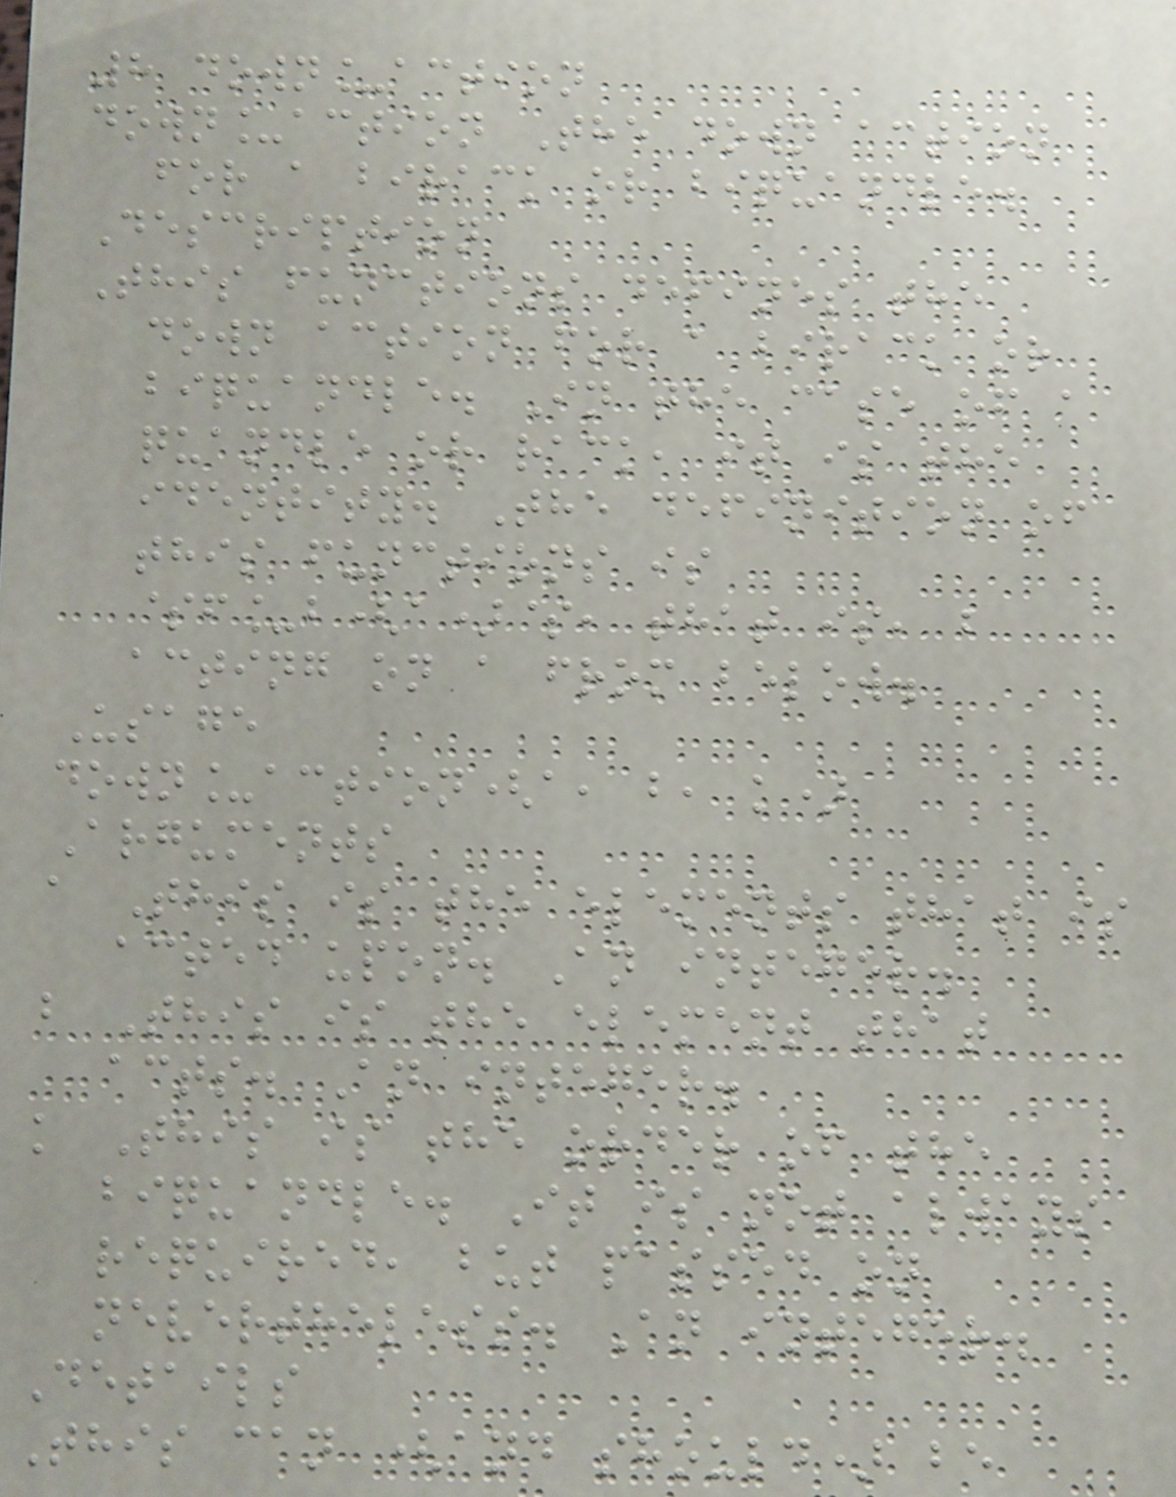8 down_action
down_action The down action
for a birack or biquandle.
Description
This functions defines the
down action for a birack or
biquandle. In the case of a
quandle or rack, it is the
identity. The definition of
this functions is
$f_b(a)$, that is, b
acting on a from below.
Usage
down_action(a, b, k)
Arguments
a This is the elements that is
acted upon. An integer.
b This is the element that
acts. An integer.
k This is the order of the
biquandle. It is not always
required, but passed on
nevertheless. An integer.
Details
This can (and should) be
